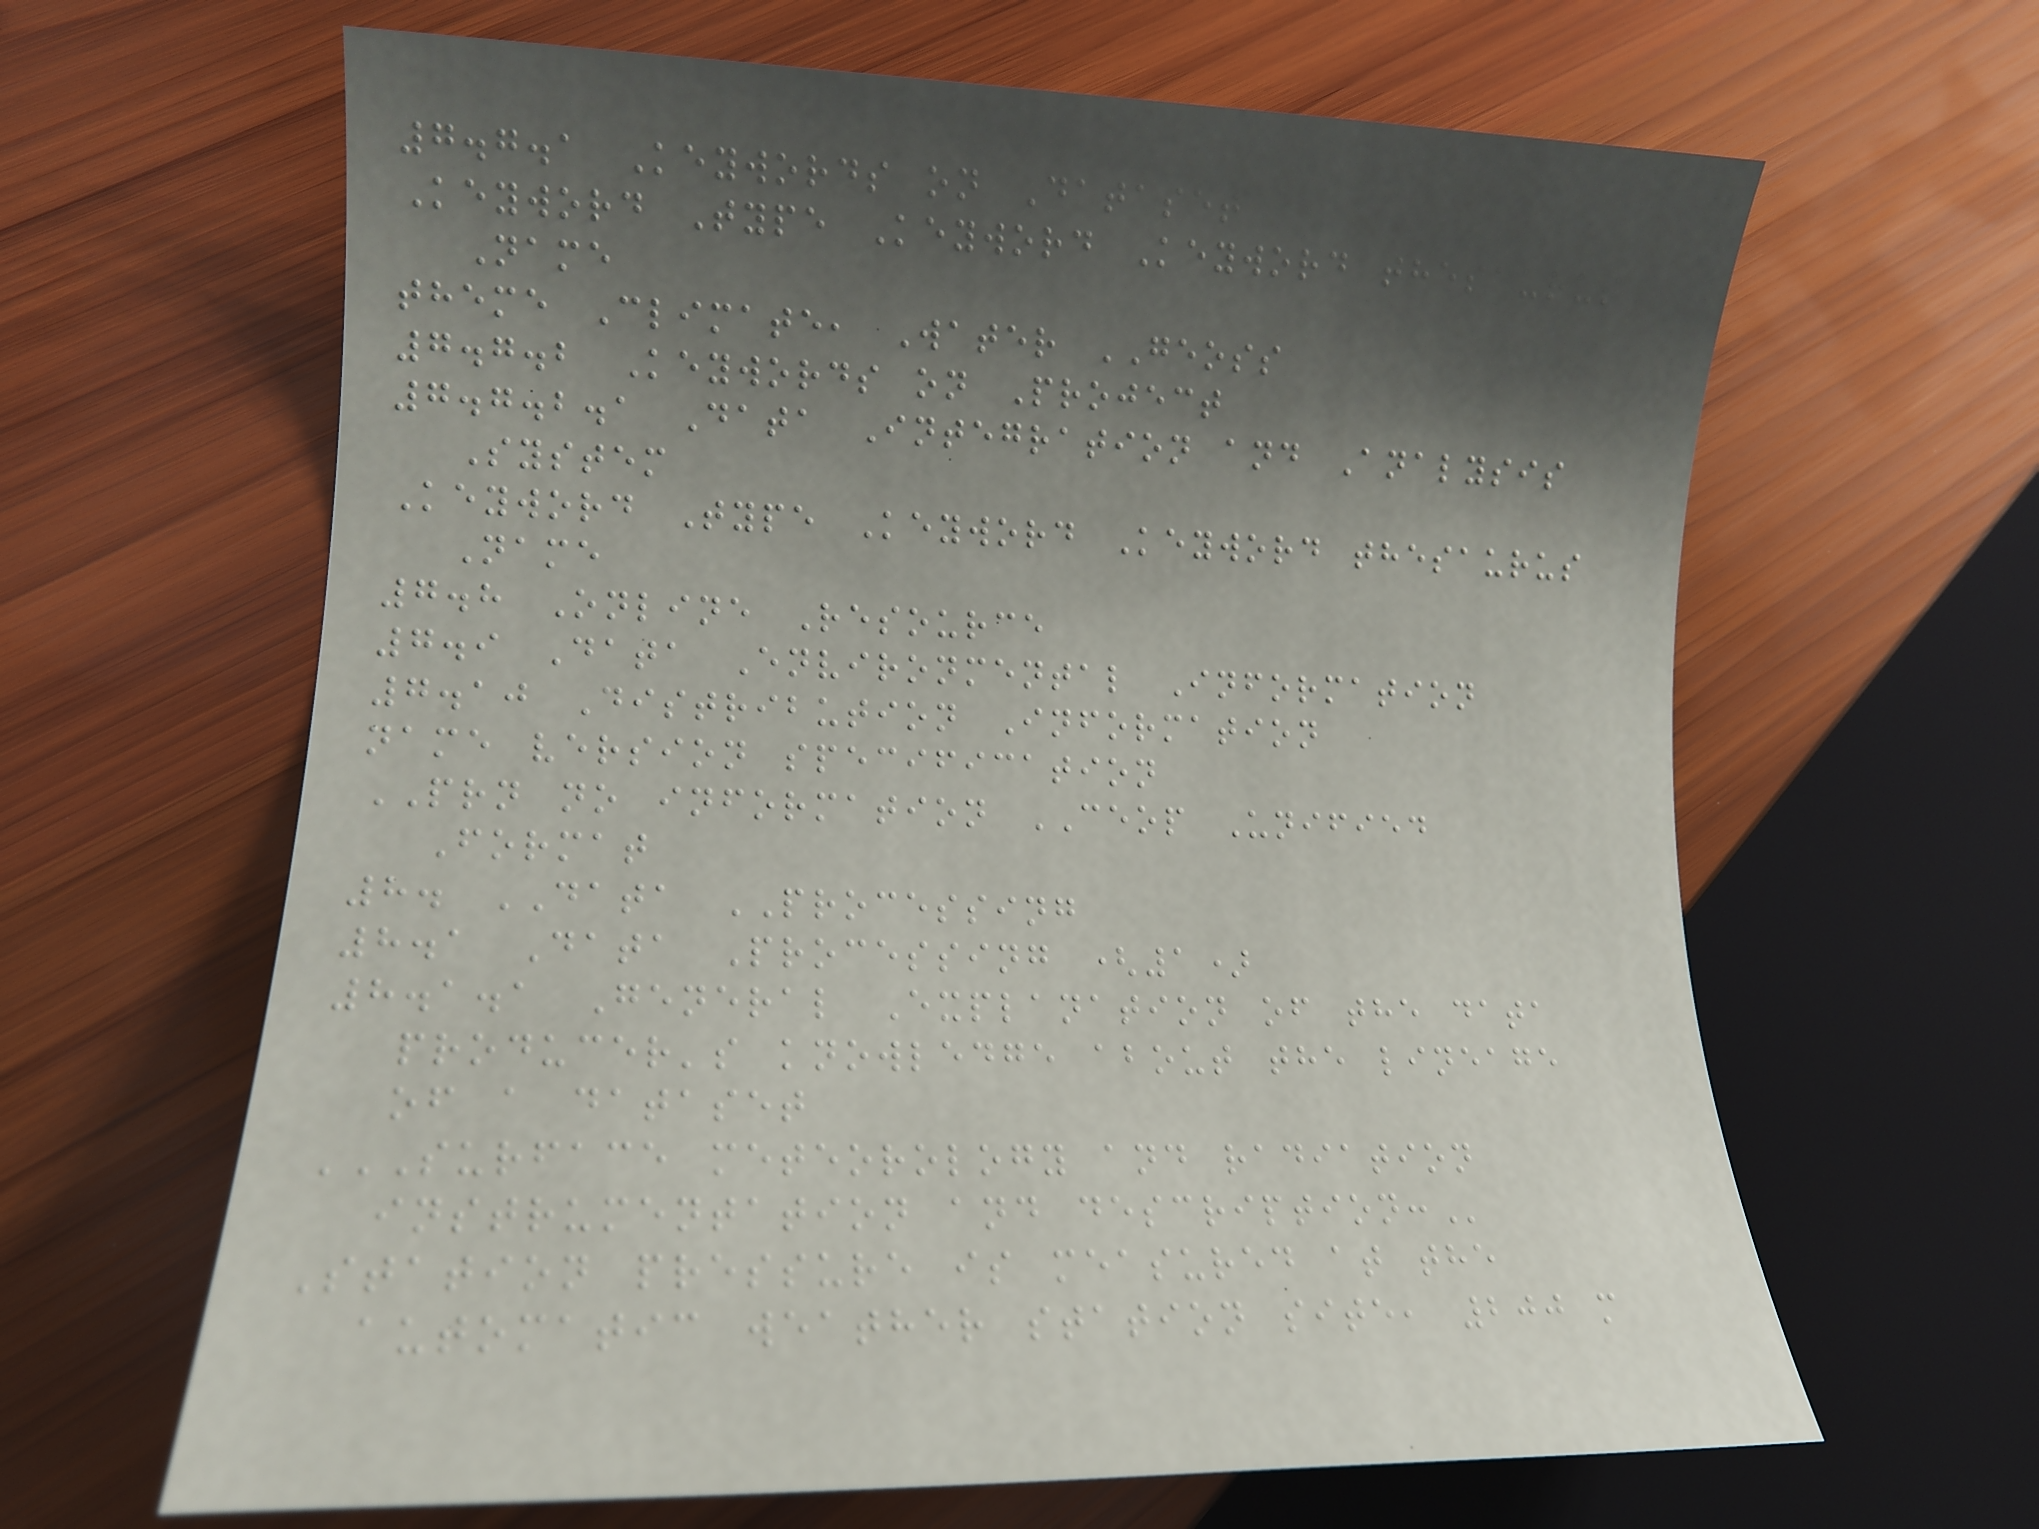7.7.1 Keywords on Dataset
Keyword Type Keyword Keyword thesaurus
Name
theme Climate, Water GEOSS
7.7.2 Keywords on Project
7.7.2.1 Data Integration and Analysis
System
Keyword Type Keyword Keyword thesaurus
Name
7.8 Online Resource
7.9 Data Environmental Information
7.10 Distribution Information
name version specification
PRN no information CEOP Unified
Format
8. DATA PROCESSING
8.1 Data Processing (1)
8.1.1 General Explanation of the data
producer's knowledge about the lineage
of a dataset
SURFACE METEOROLOGY AND RADIATION
INSTRUMENTATION AND DESCRIPTION:
Station pressure is measured at the
automatic weather station site, 200 m
